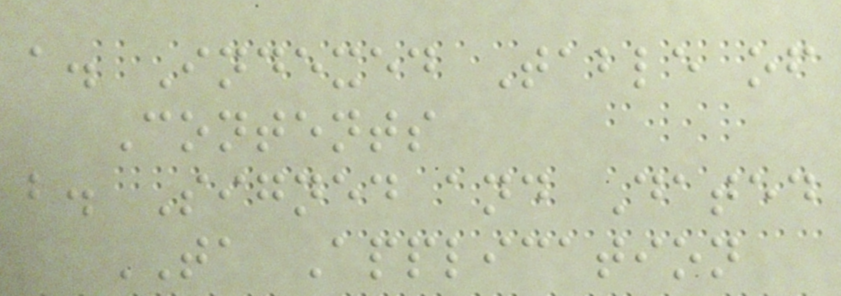a. Indexed Table of
Contents
b. Signed and Dated
TA Application
